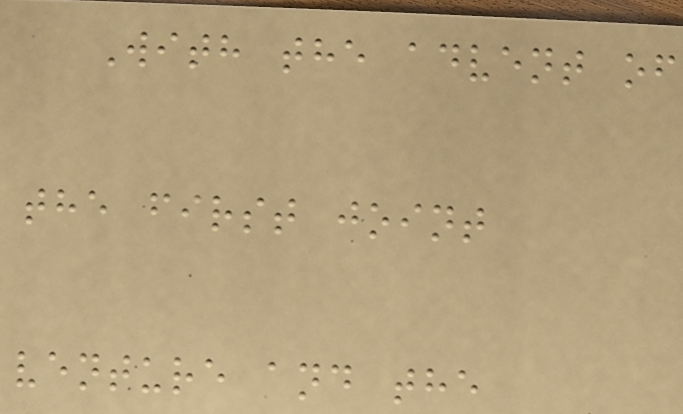With the advent of
the first joint
venture and the
